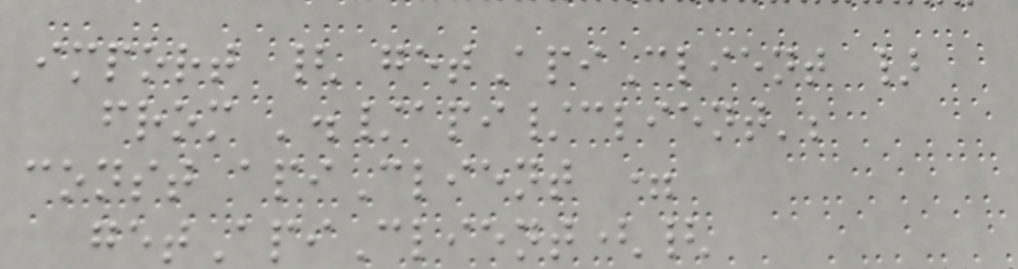import { getApiClient }
from './api/client';
const apiClient =
getApiClient({
